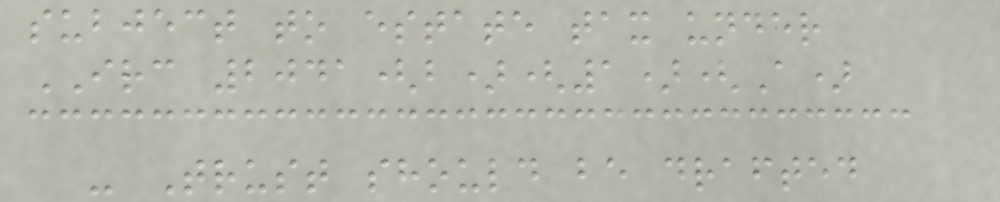subject to estate tax under
IRC 2041(b)(1)(A)
- Trust should be drafted
